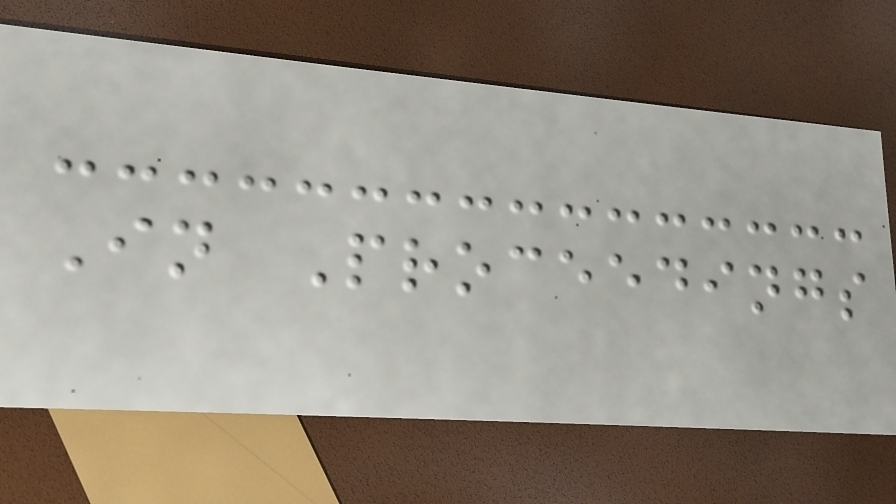In Proceedings
